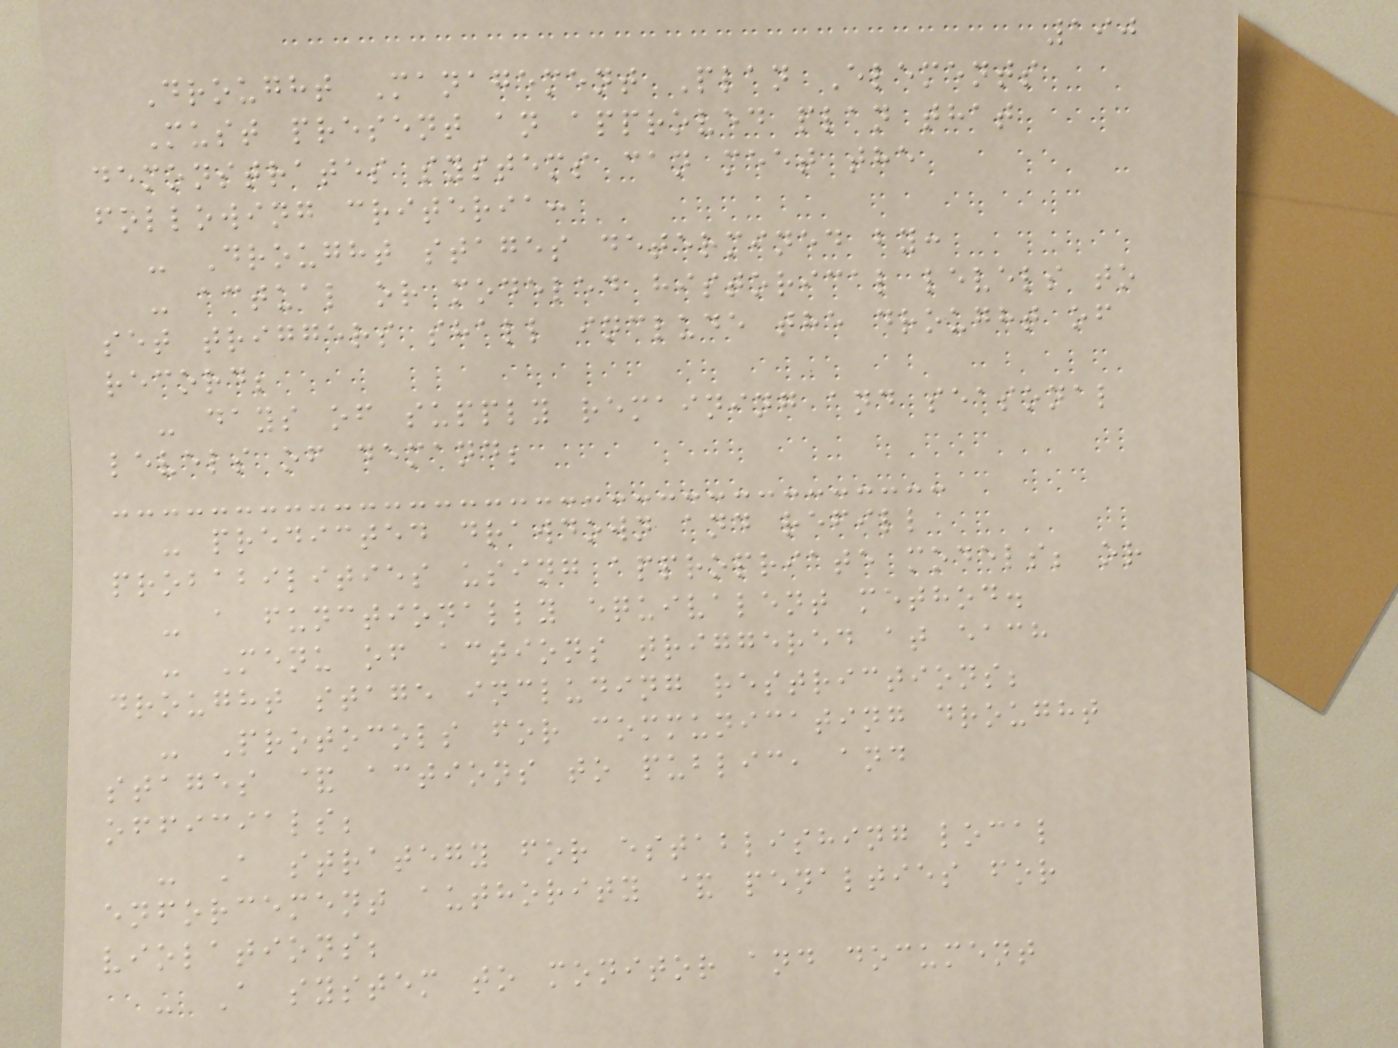190
Drought Management Plan Elements
Must present an approved plan that
demonstrates systems can meet the
following criteria:
- Drought stages determined by:
- actual or modeled historical levels to
set triggers shall include the drought of
record;
- days of supply remaining and seasonal
levels of demand;
- predicted drawdown and refill
probabilities using appropriate models; or
- a functionally equivalent method.
- Menu of actions triggered at each
drought stage including restrictions;
- Protocols for communicating drought
stages & actions to public, and
officials;
- A strategy for establishing local
enforcement authority & penalties for
violations;
- A system to monitor and document
